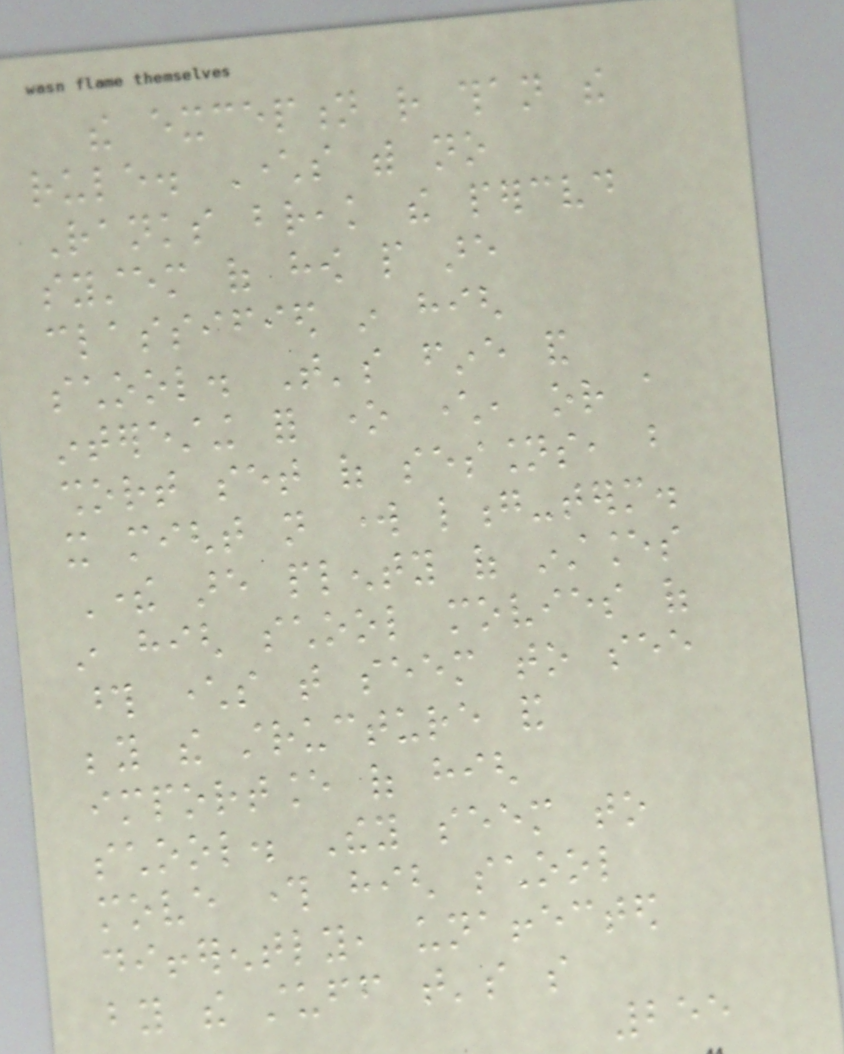the exception rather than the
rule. Characters with no
Ranks break the perceived
system of how people are
classified in high
school. That's fine and
interesting for one character, or a
short set of sessions, but
it might not work long-term.
There are plenty of instances
in high school movies of
those characters that seem to see
beyond the structure and
importance of high
school. They seem to
move through high school
differently, unaffected
by the stuff that's so
255
